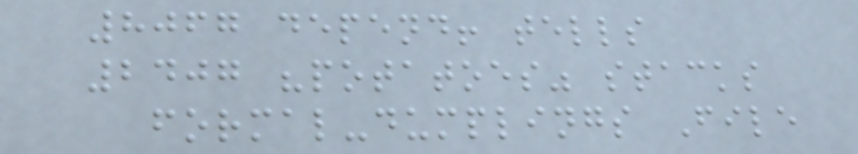8067 depend! tells
2407 "potatoes" stacks
formal-dumplings File
